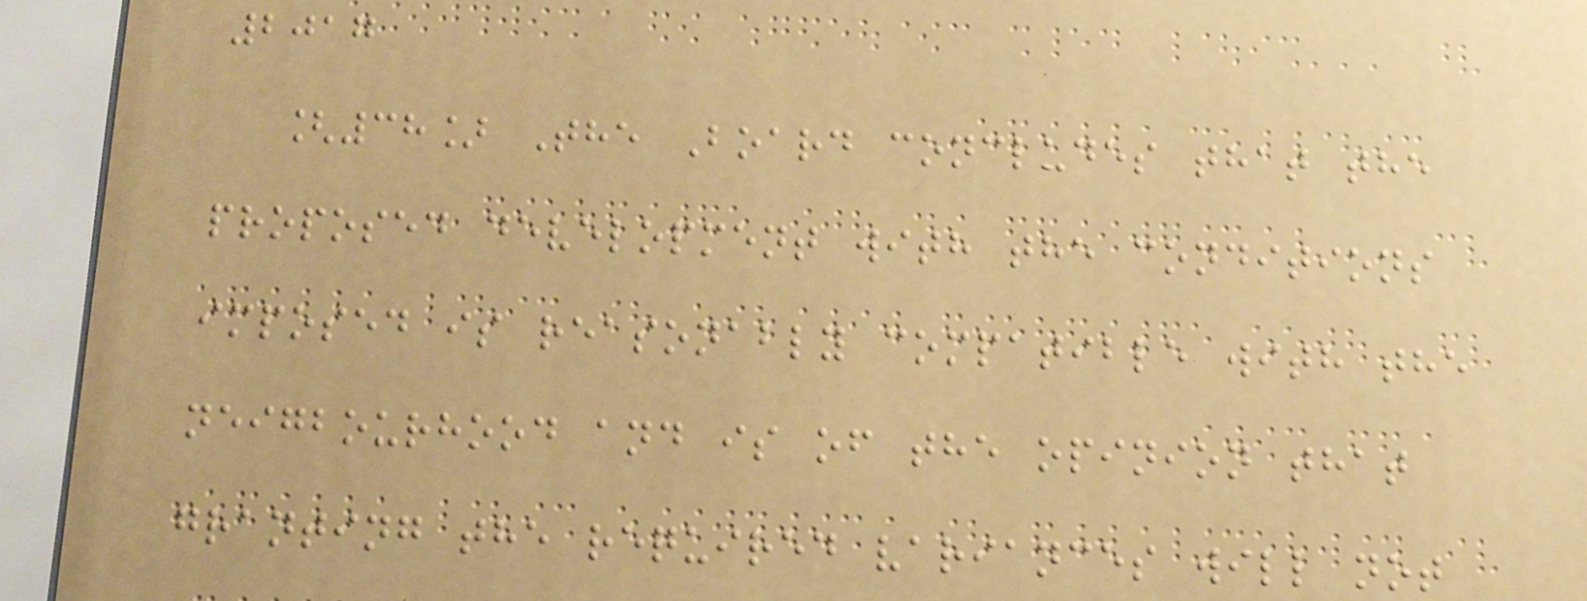2017
[38] The Board concludes that the
proposed development with the conditions
imposed is reasonably compatible with the
neigbourhood and is of the opinion that
granting the required variances will not
